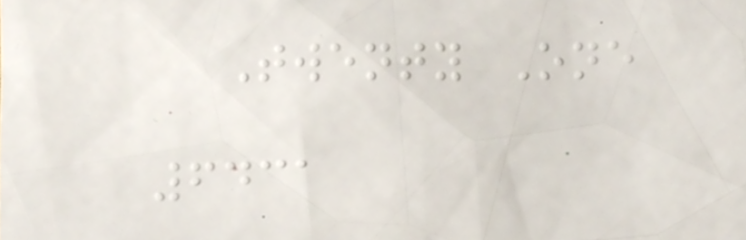Twenty One
6431
